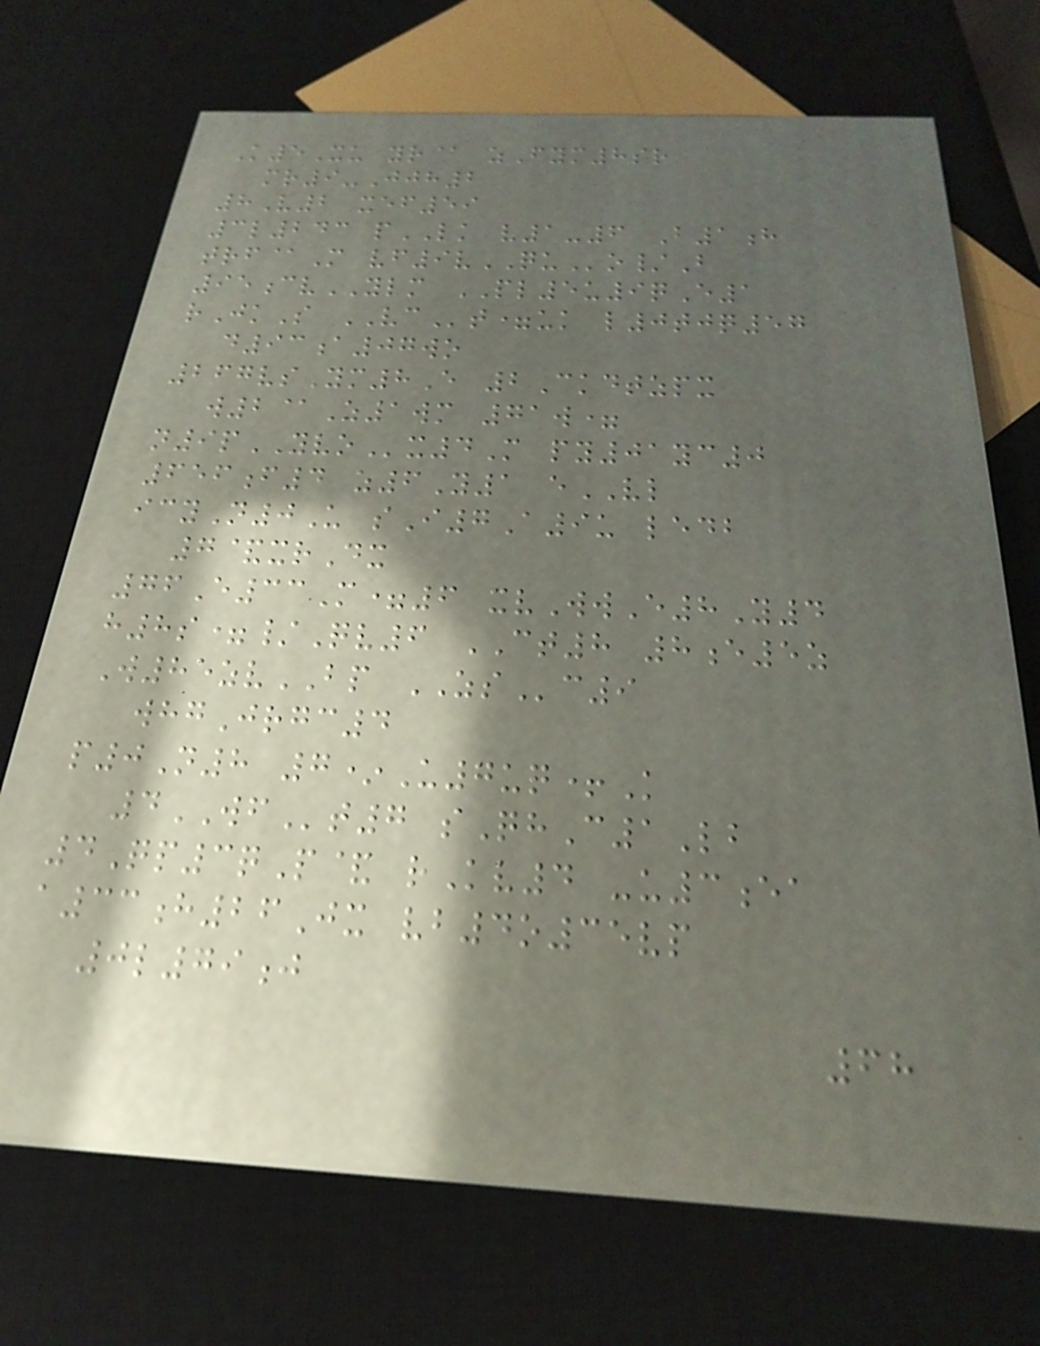K5Xu yr@ zFym8sr
mr9-Jjh2
8V2 xef59
3l243 pLK v1-6 B1h
trf@M vf9vQUo/B
95cvYLM PL5u9qE1
rJkS VCt=uk l0tjq57
d93a07wo
267vsYm8E 2Ckdtzpx
w2@Z1wm 71w=
n9pYVOx4M py01yc0
656f4 z6Y1 eVL
icyN0U sI7A9u ledb
7&xrDx
76E33M=6 xvWwE8Y4
h8s=/Qv6 CT8 8e5z
W85zvBP ZSc9
whgJrgc4
p0N8 7*U7uq+K
4WFt7 sQhC1Lb
4Qp3qP& rKv4 -u3ea
a33h26Jx vb4o35vp
0l79j
68
